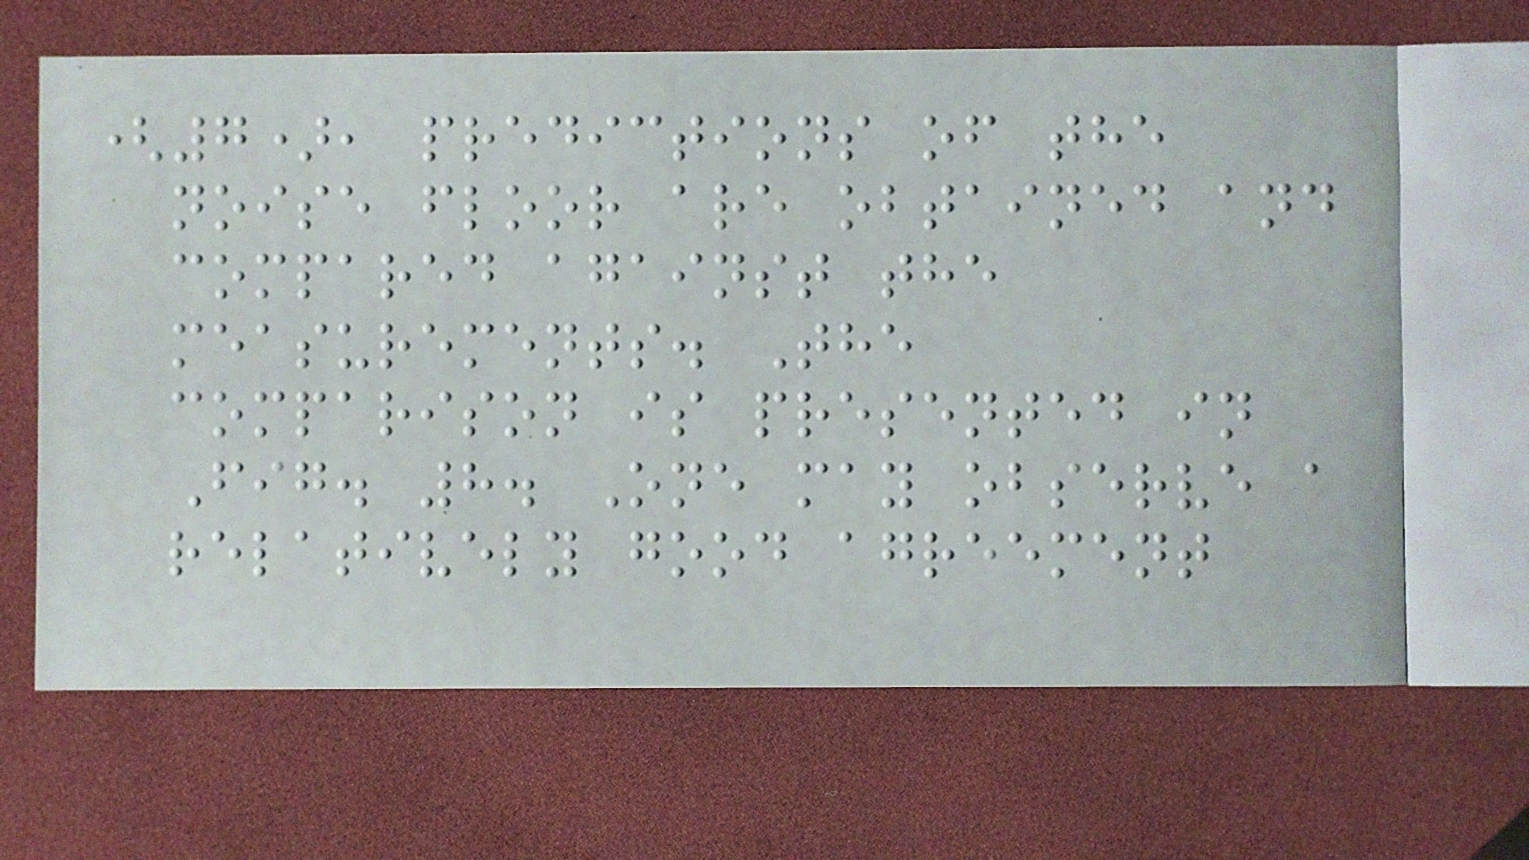(7), predictions of the
noise floor are obtained and
compared against the
measurements. The
comparison is presented in
Fig. 8. One may observe a
relatively good agreement
